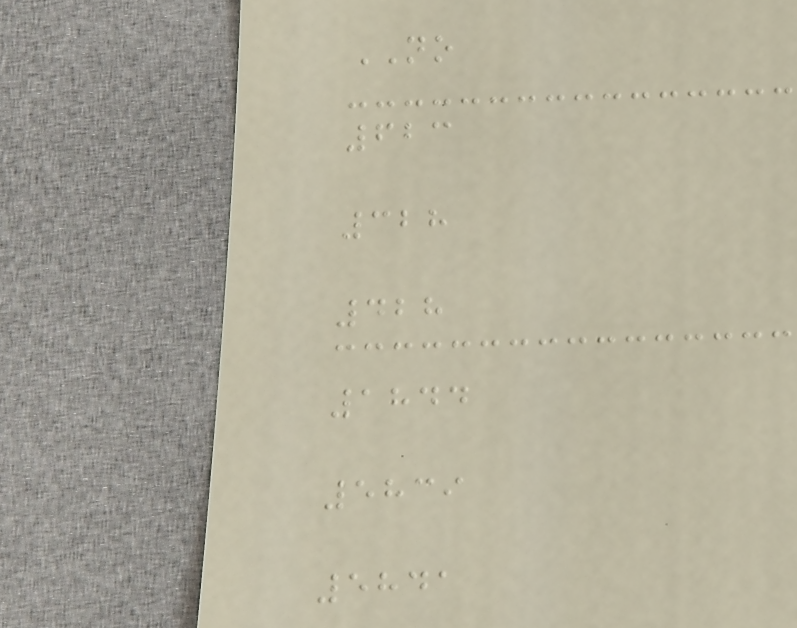NO
623
328
428
1844
5839
5841
